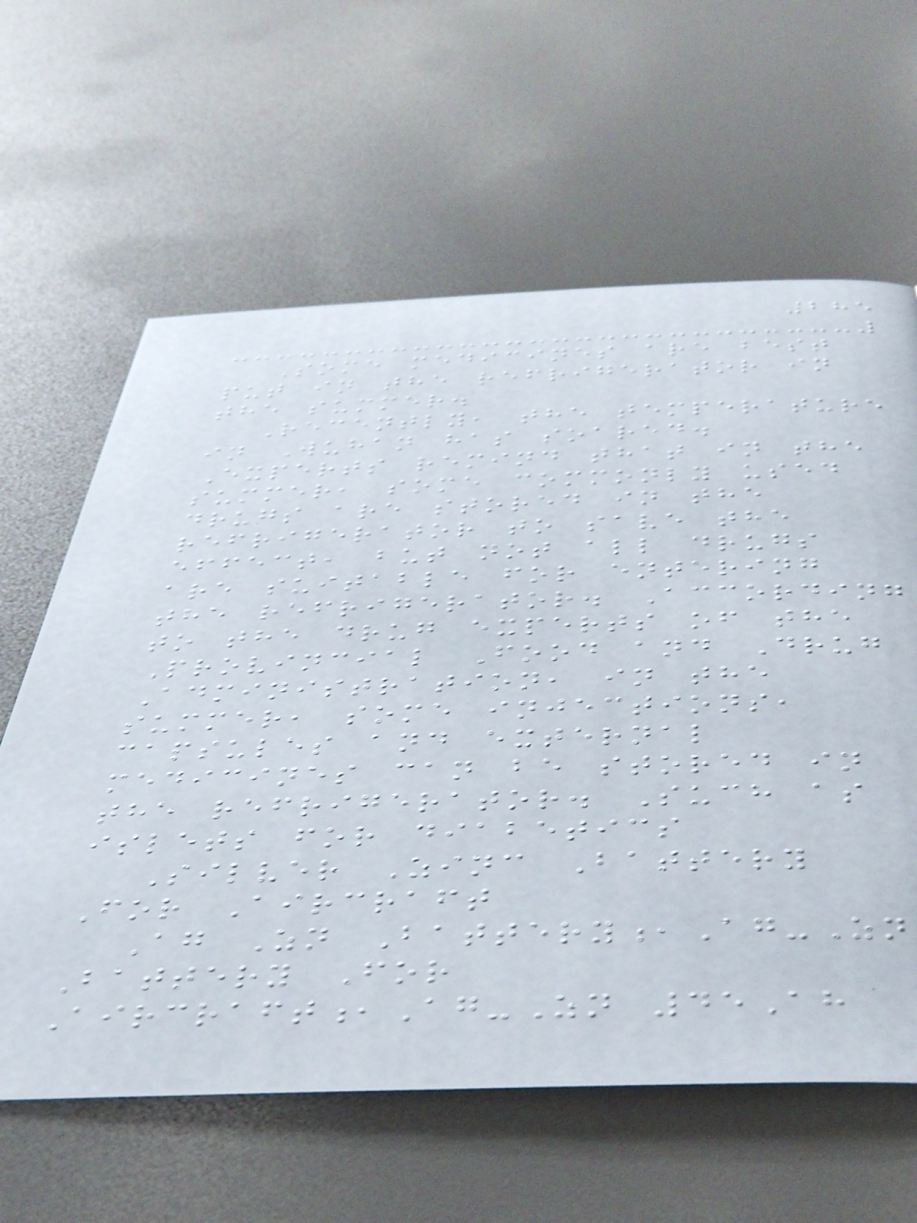285
Some medicines are best
put in the refrigerator in
the summer.
Recently, the temperature
in Wuhan has soared.
Experts remind that in the
summer, some commonly used
drugs are stored in the
refrigerator to save the
effect, but not all drugs
are suitable for entering
the refrigerator. According
to the drug experts of the
Provincial Food and Drug
Administration, in the
summer, some injections,
capsules and external
medicines can be stored in
the refrigerator. Such as
islets for diabetics
Silver Zinc Battery
For Aircraft
Ag Zn Battery,Ag-Zn
Battery For
Aircraft,Ag-Zn 45Ah
